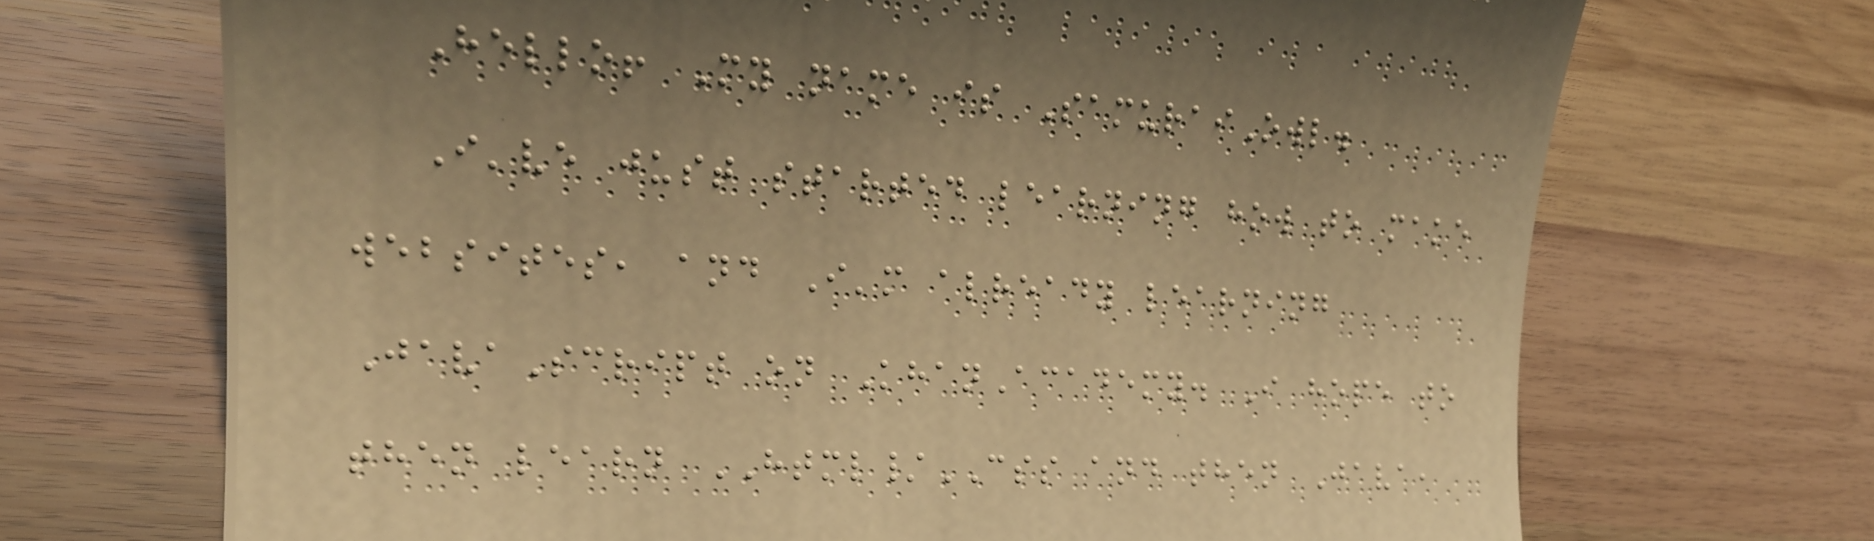Hello! My name is SamuraiOwl.
I've just started learning how to make
websites, and I'm already learning
JavaScript on KhanAcademy. I hope to
then learn HTML/CSS and then Java,
